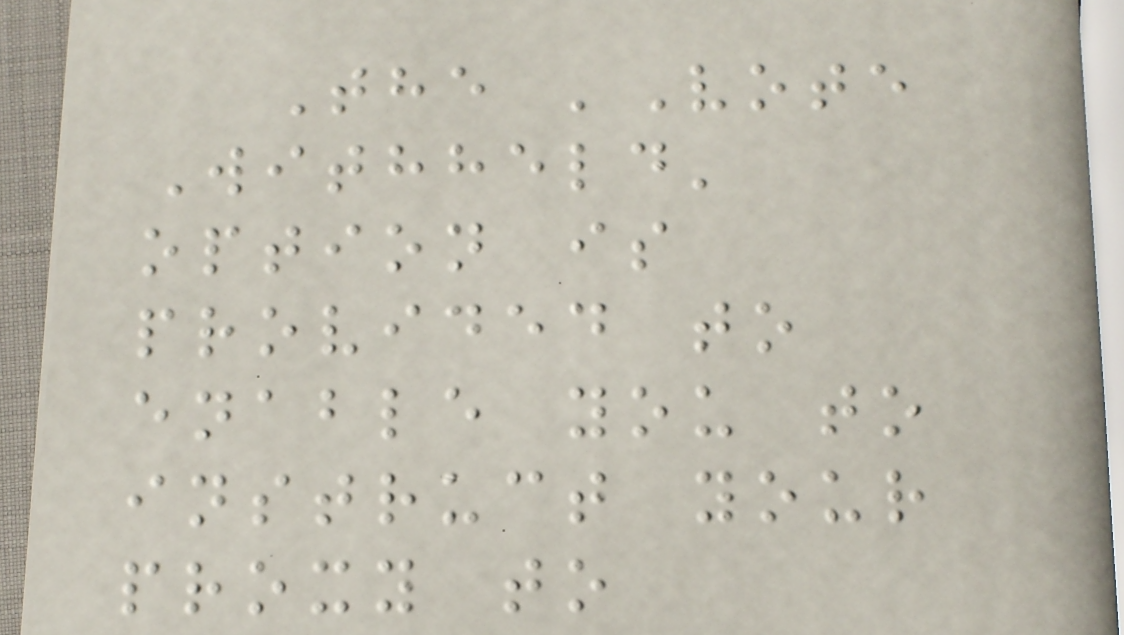The 'Vote
Withheld'
option is
provided to
enable you to
instruct your
proxy to
